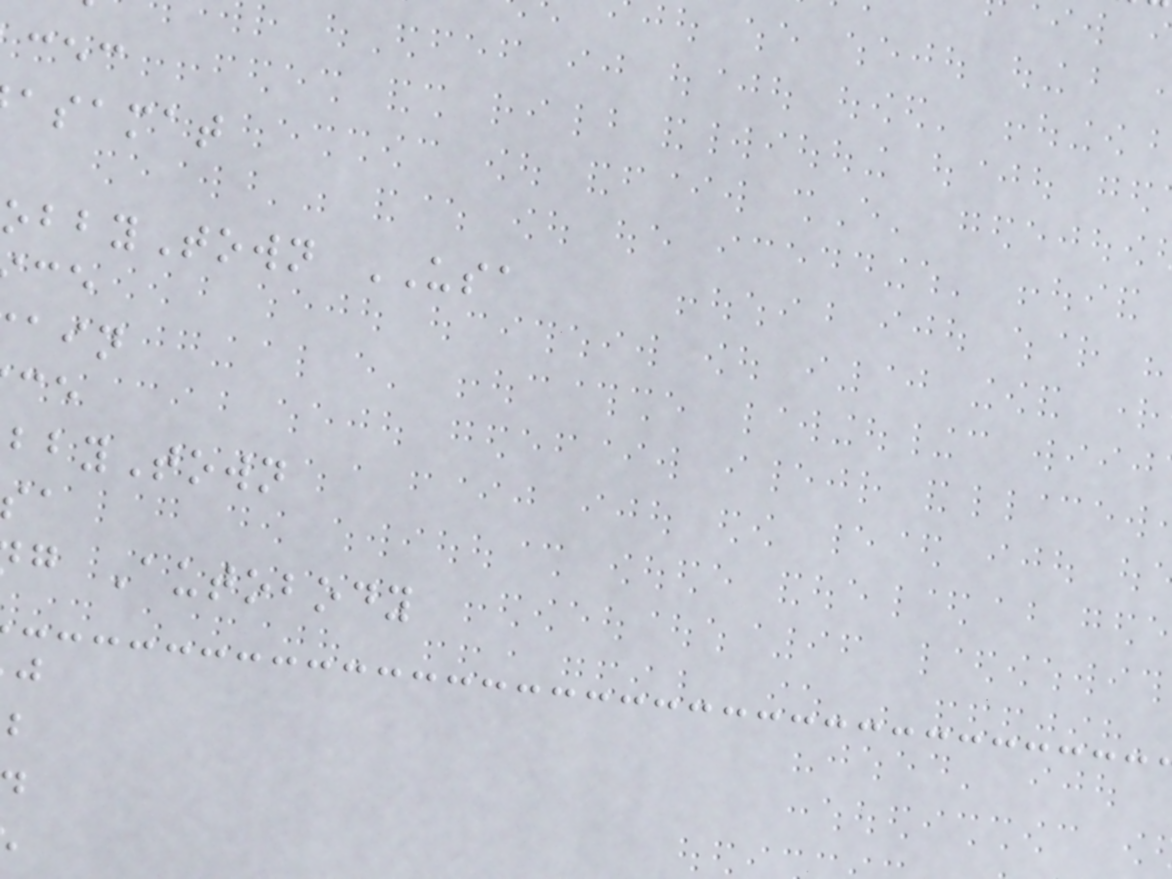asamat
obbyTown USA
bbyTown
g Autobody
